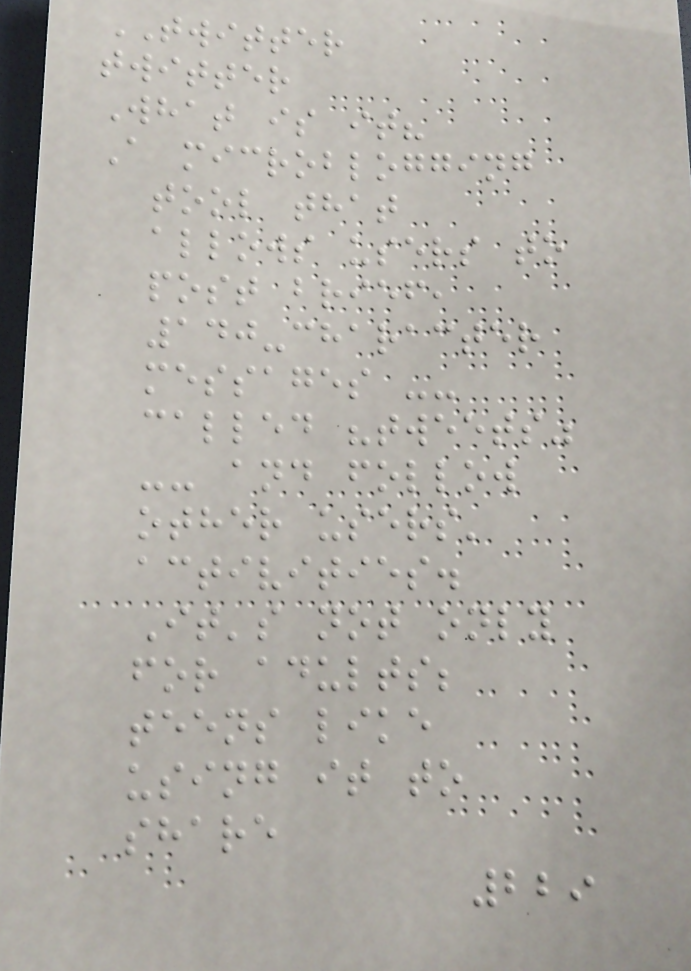TWITTER
twitter
What is it?
A microblogging
tool that
allows users to
post brief,
140-character
messages --
called "tweets"
-- and follow
other users'
activities.
It's not only
for adults;
teens like
using it to
share
229
